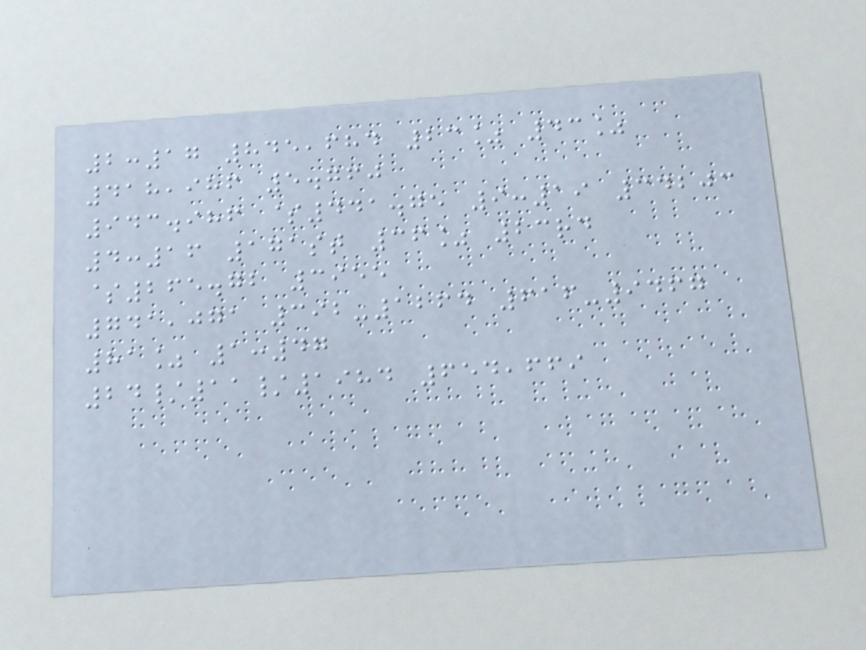2:17 845,684 23% 43%
418,986 5.760
943.986 $441.75 9:19 34203
4:16 171st 36% 23rd
$265.72 3955
741,071 392-1264 616-9467
81% 1:47
24/11/1984 654,669
